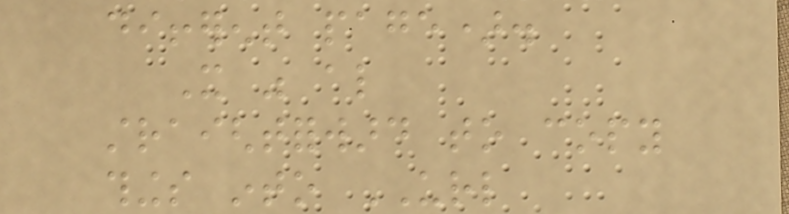different page).
It was also
straightforward to copy
things into URL
